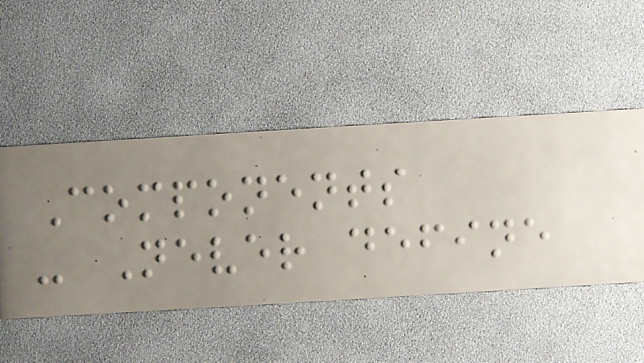Components
- Never define
